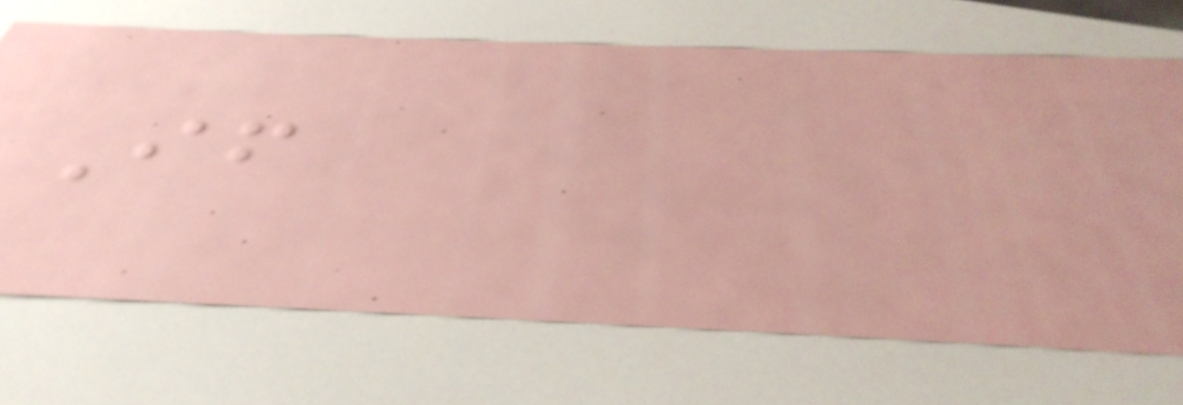If
